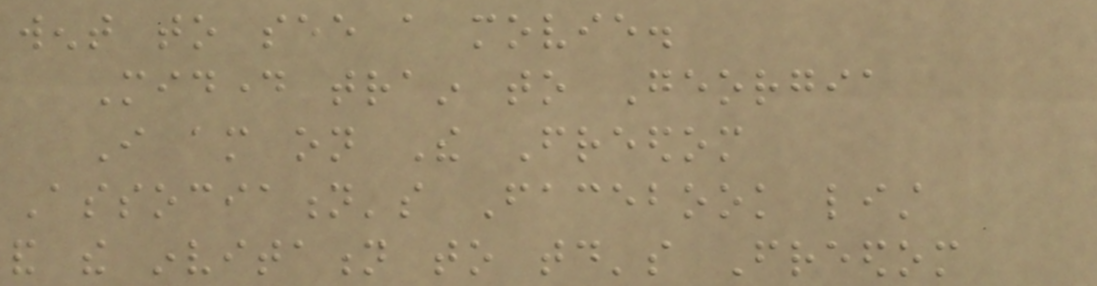went to see a movie.
Midday train to Georgia
I am on The Freedom
Association's Facebook list
and the invitation to today's Freedom
